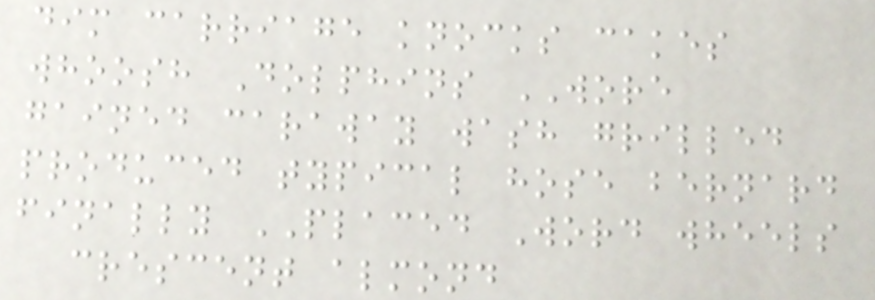dim carriage knocks cakes
whoosh Dolphins WORE
gained caraway wash grilled
produced typical hose bernard
finally PLACED Word wheels
crescent almond
